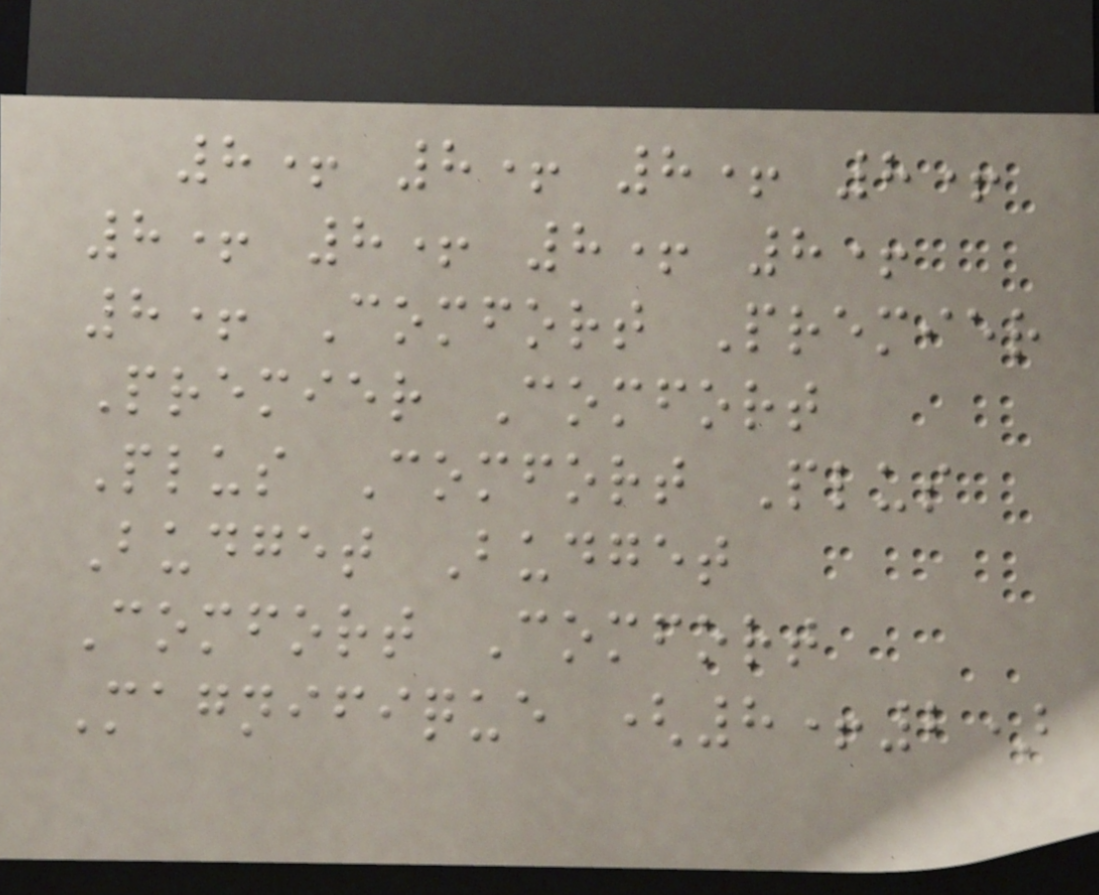8+ 8+ 8+ 8+
8+ 8+ 8+ 8+
8+ Comfort Premier
Premier Comfort
Plus Comfort Plus
Budget Budget
Comfort Comfort
Magnifique (8+2)
